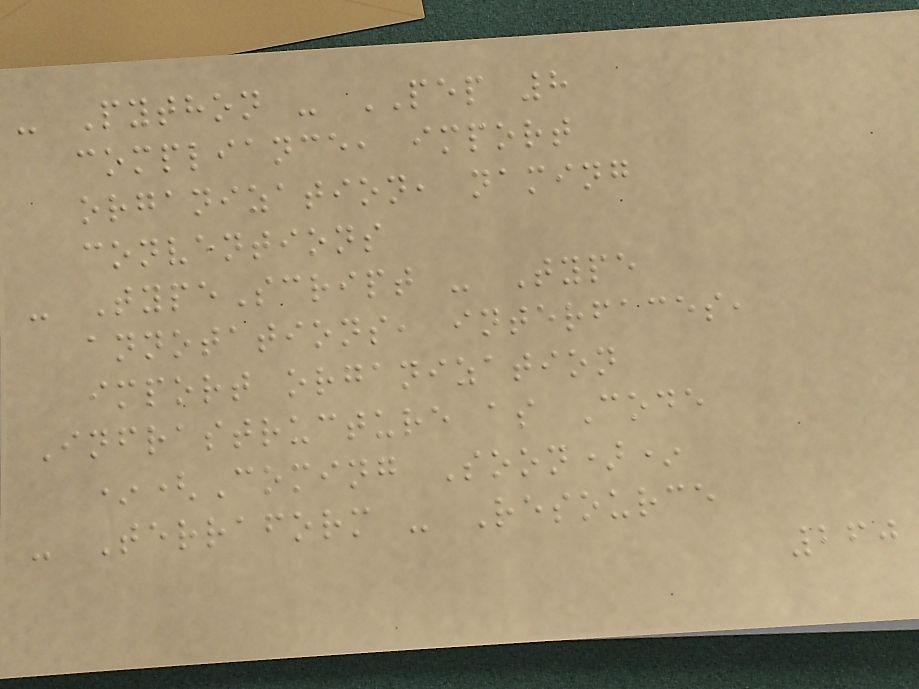- Python - PEP 8
compliance, import
organization, naming
conventions
- TypeScript - Type
annotations, interfaces,
import organization
Infrastructure as Code
*(Coming Soon)*
- Terraform - Resource
260
